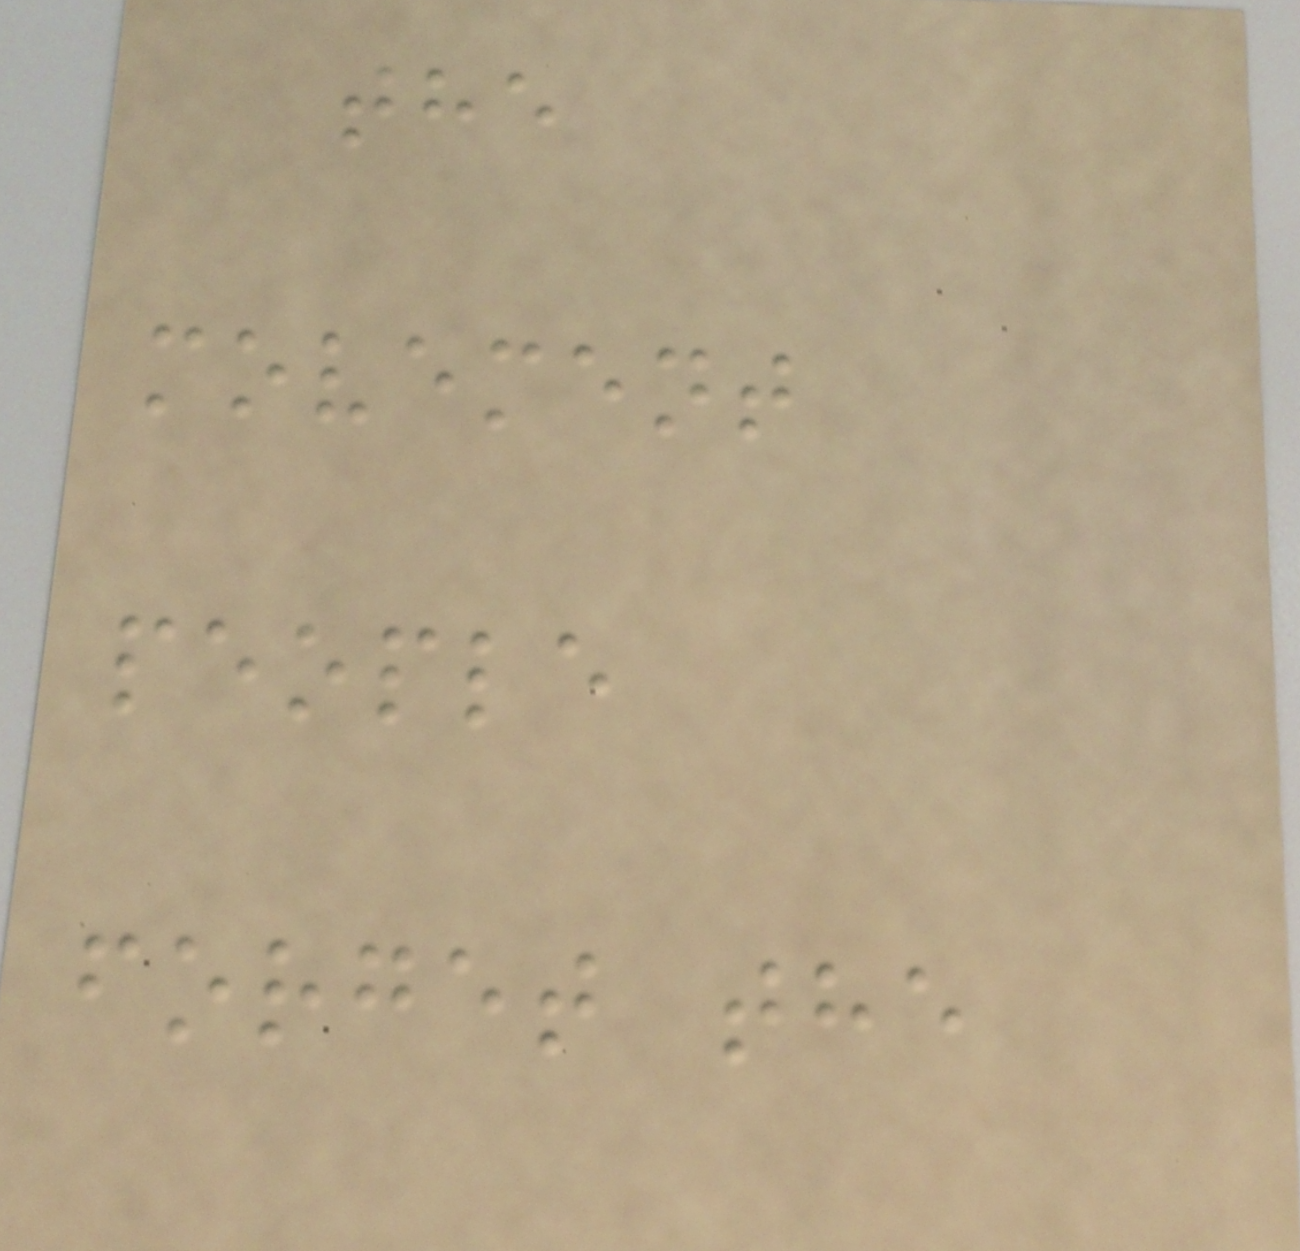the
movement
people
forget the
